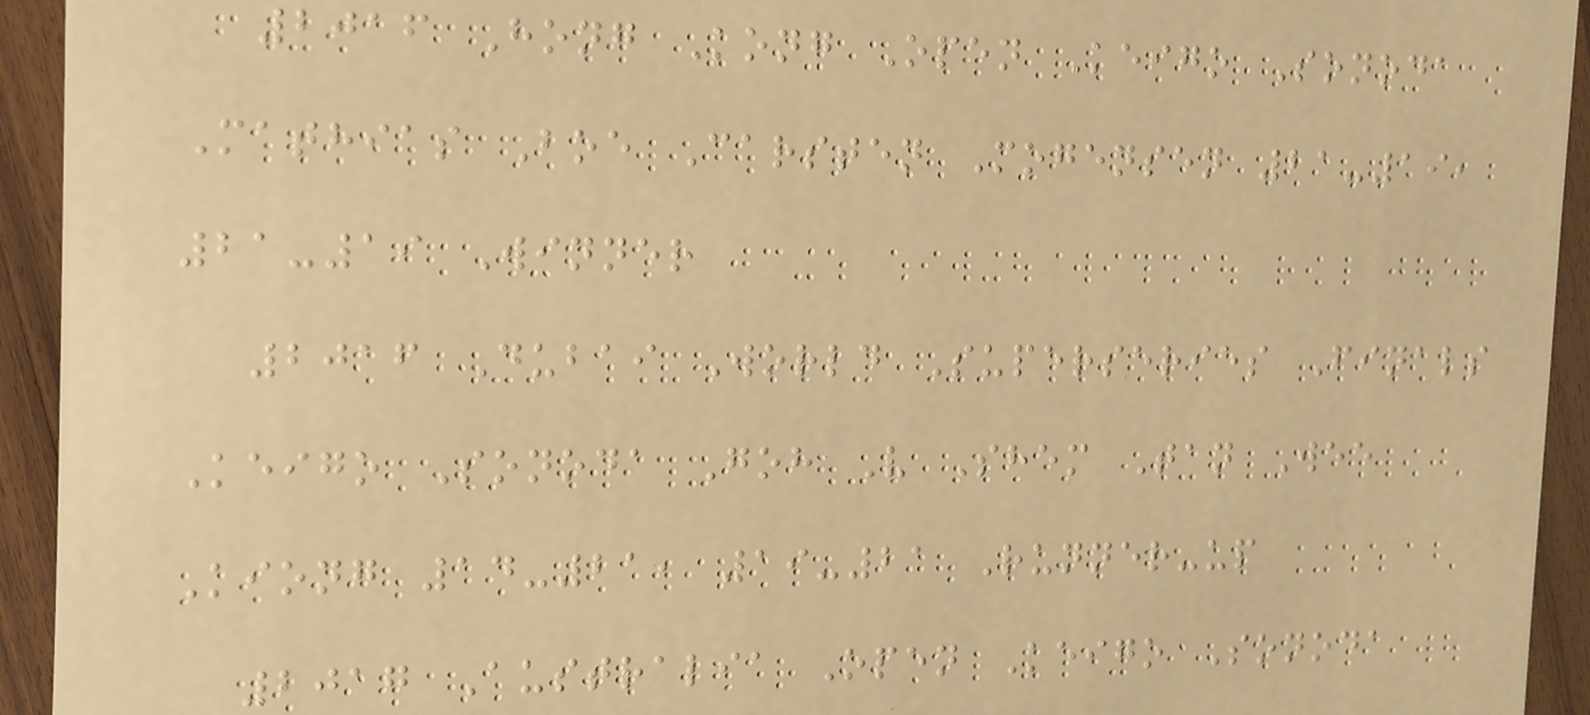2016 Hong Kong Open Keigo Sonoda
Mathias Boe Carsten Mogensen 21-19,
21-19 Winner
2016 Dubai World Superseries Finals
Keigo Sonoda Goh V Shem Tan Wee
Kiong 14-21, 19-21 Runner-up
2017 Australia Open Keigo Sonoda
